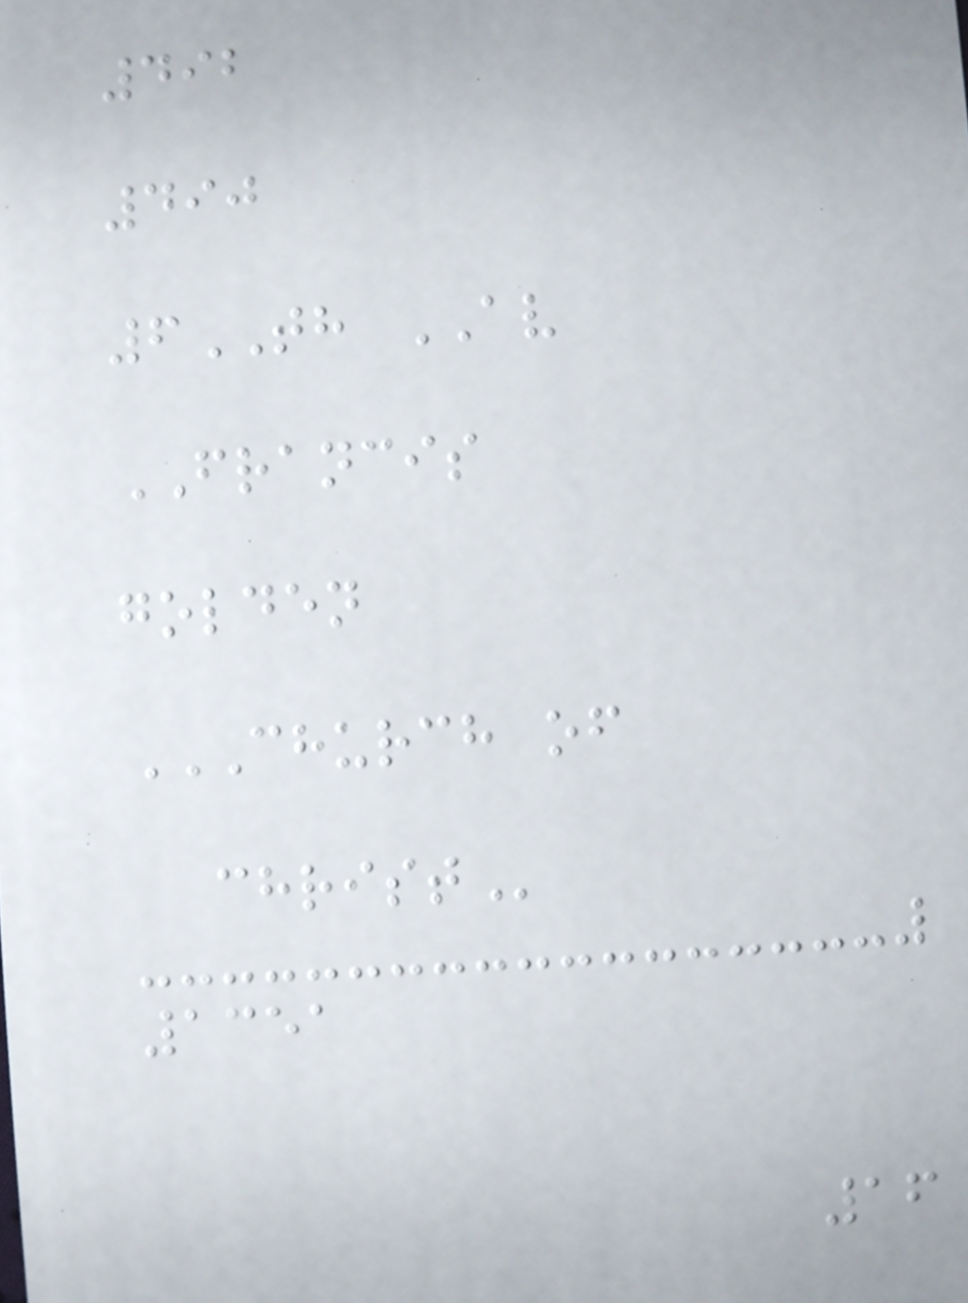492
490
6TH AV
FRANCIS
golden
CHURCH OF
CHRIST
1351
16
